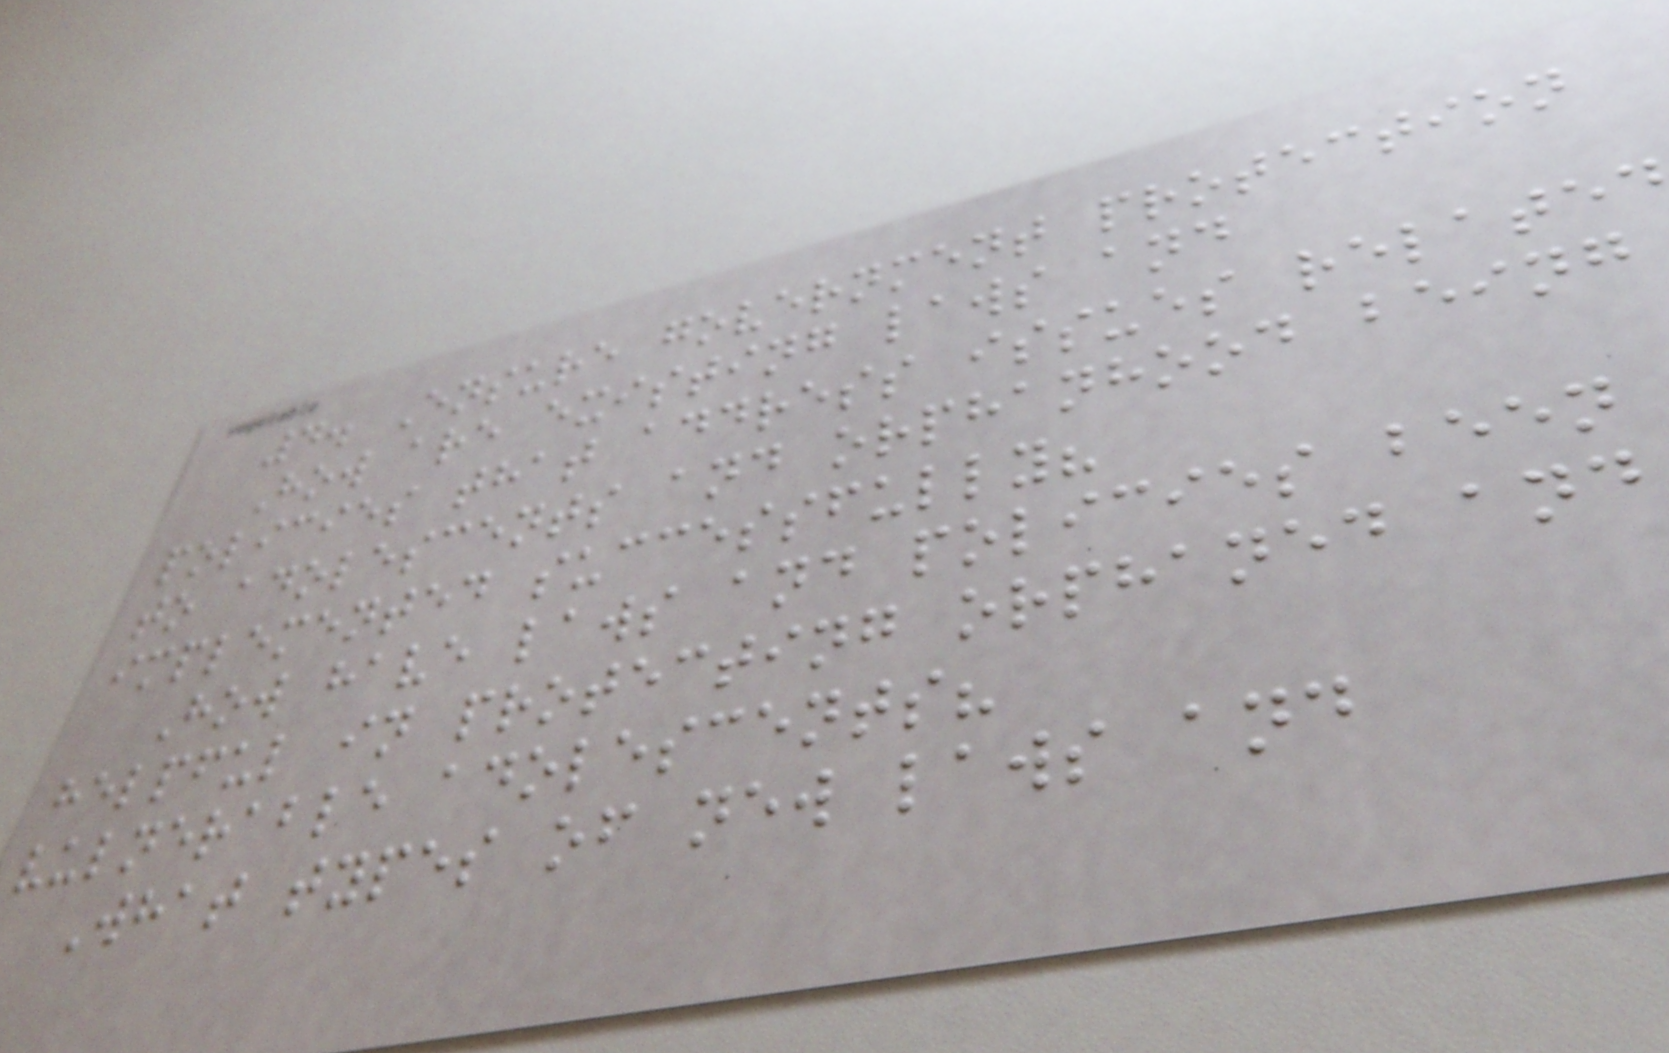4. Ensure government protection
How are existing laws and
policies that address issues related
to adolescents and orphanhood being
implemented successfully?
How have laws and policies been
helpful in protecting orphaned and
vulnerable adolescents?
What types of new laws and
